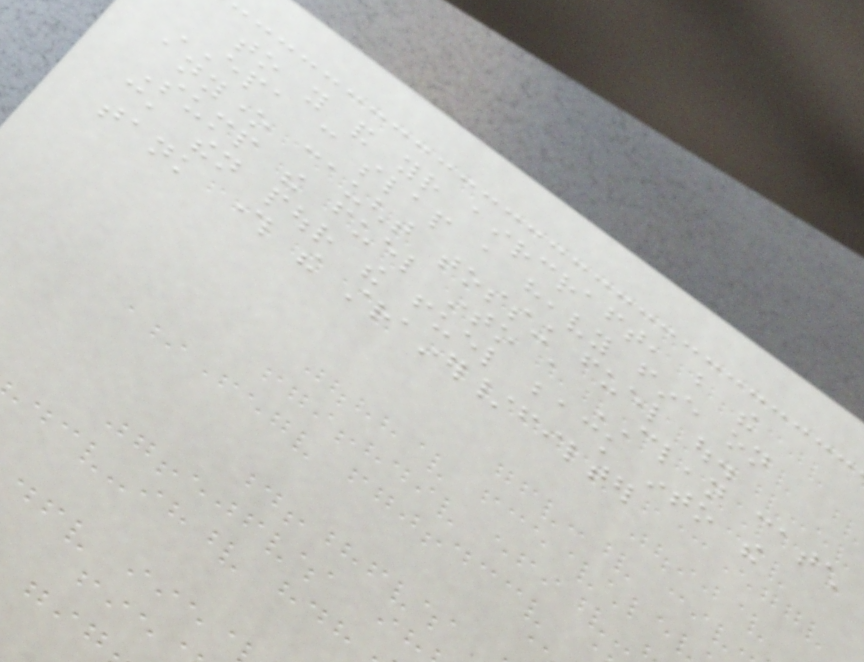to you and your aircraft, but the
EPA can slap a heavy fine on
anyone caught tossing fuel out.
Sump the fuel into a CLEAN catch
can, then pour the fuel back into the
tank through the strainer/filter
